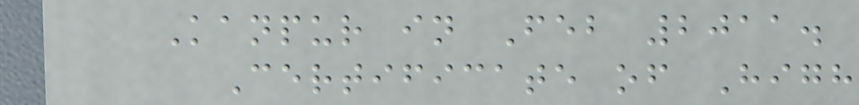Kanpur in Feb 2011.
Certificate of High
